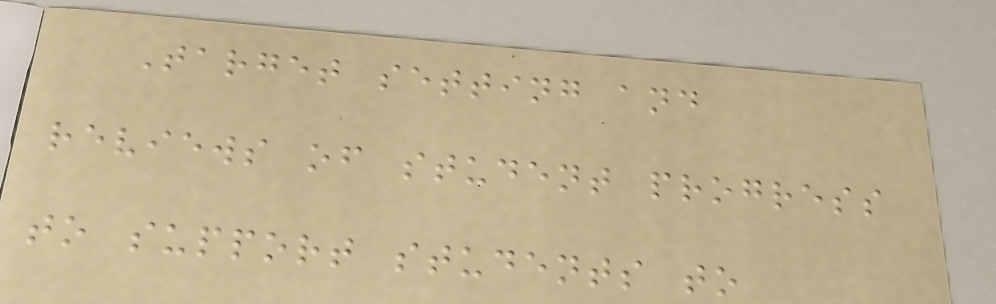Target setting and
reviews of student progress
to support students to
